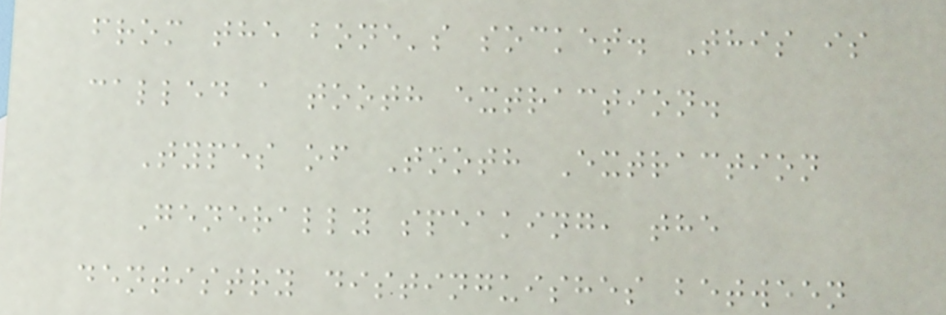from the bone's socket. This is
called a tooth extraction.
Types of Tooth Extraction
Generally speaking, the
dentistry distinguishes between
